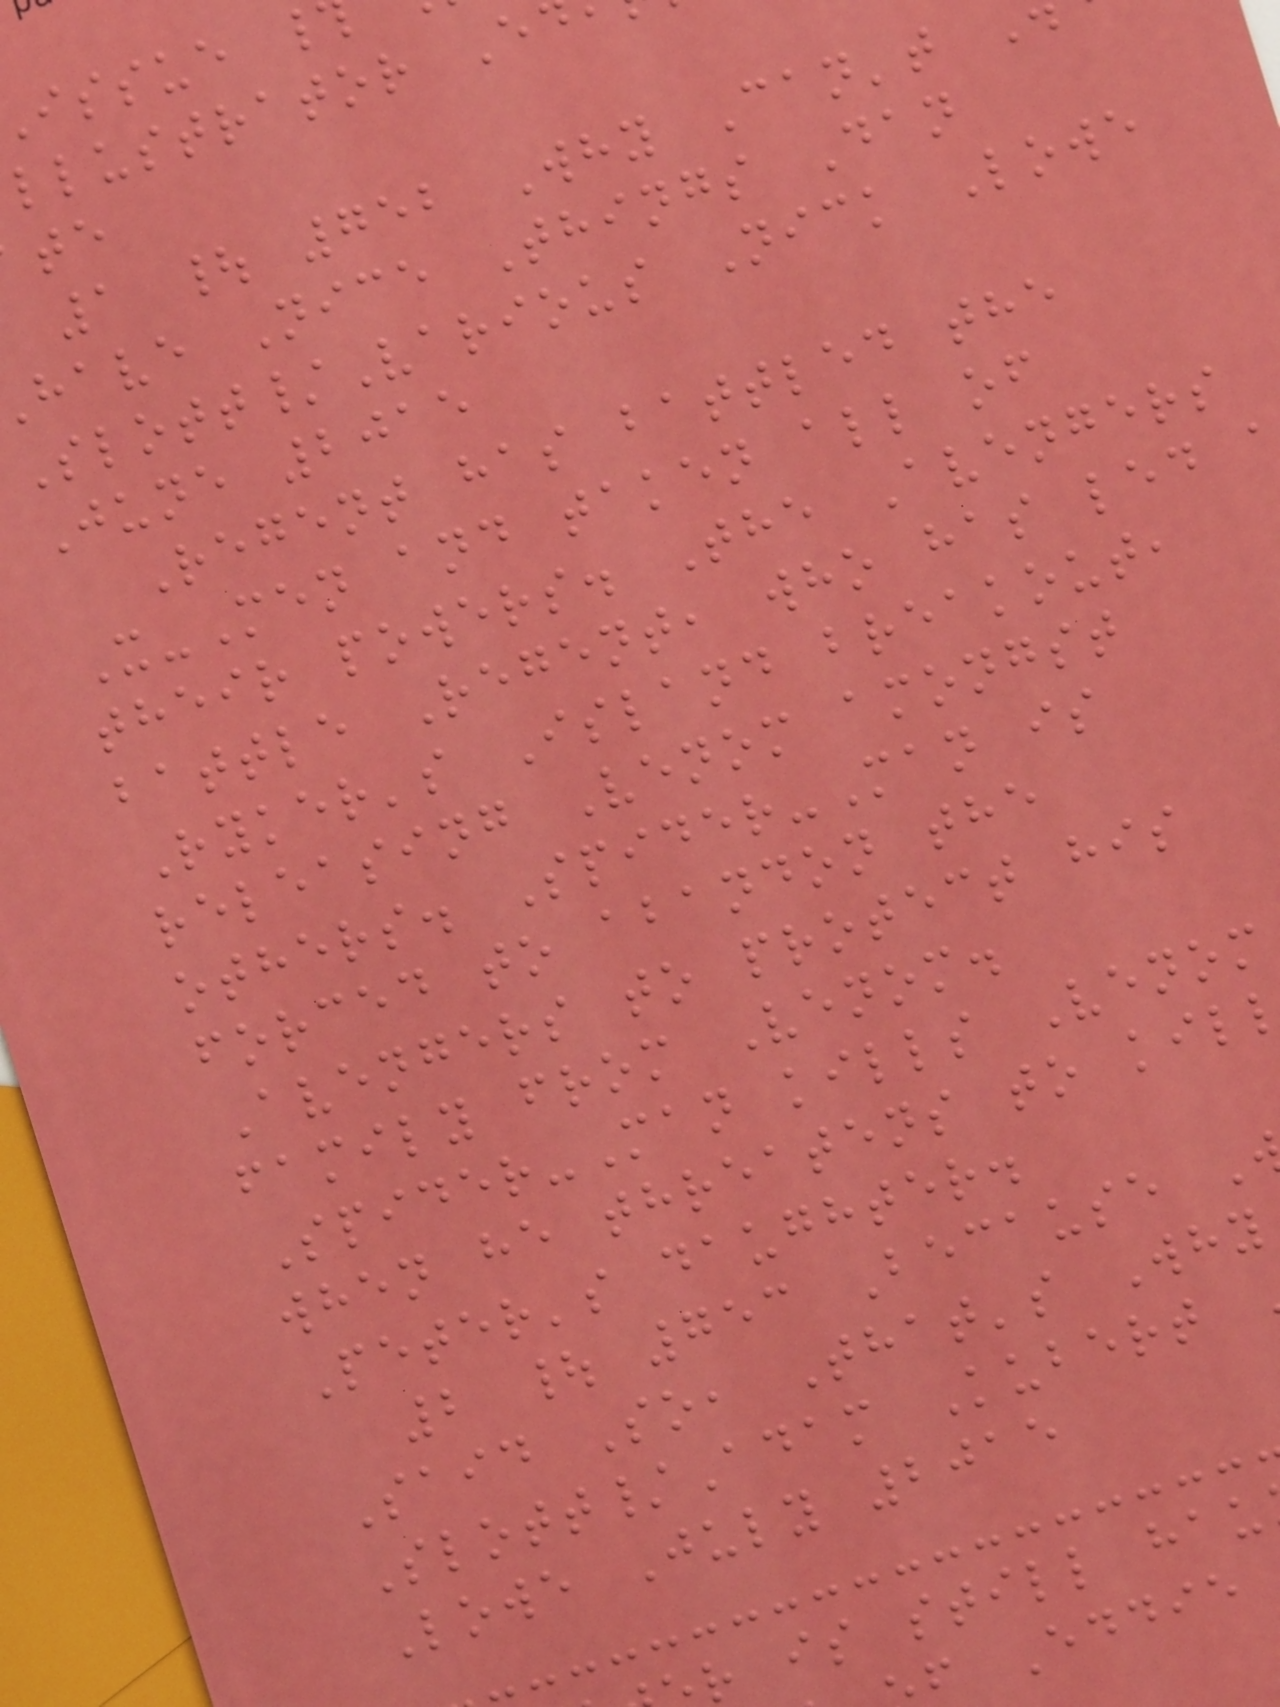llustrator E
1 | 752 Why Can't
have Nice Things Dan
Slott/Various Nick Lowe
June 2015
Regent has battled the
X-Men and taken all of
their powers. The Avengers
battle Regent, who has led
Ryker's Island breakout,
releasing Venom amongst
others. Spider-Man is
forced to abandon the
Avengers to protect his
family from Venom.
Spider-Man kills Venom
when he threatens to kil
Peter's daughter.
2 | 753 Because
Said So, That's Why
Slott/Adam Kubert
Lowe July 2015
r is still hau
f Eddie
